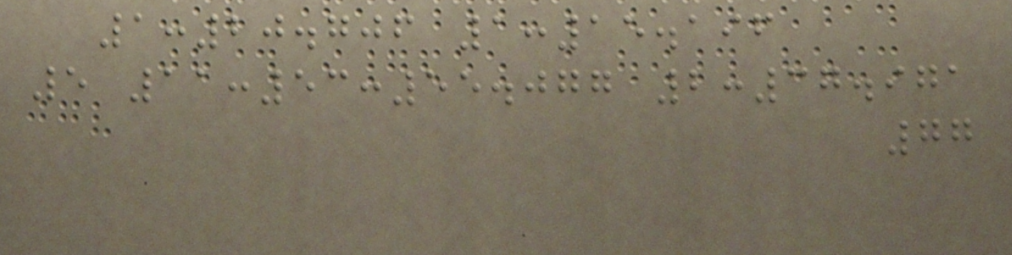1:20.706 1:15.196
5 11:53:55.077 2:37.971
77
